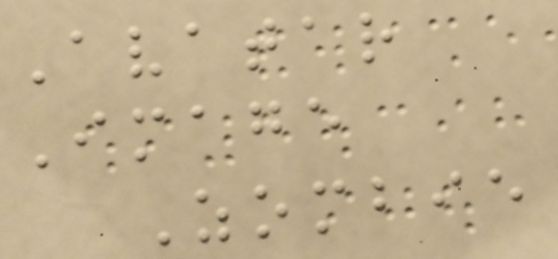Avatar
Image
Zombie
